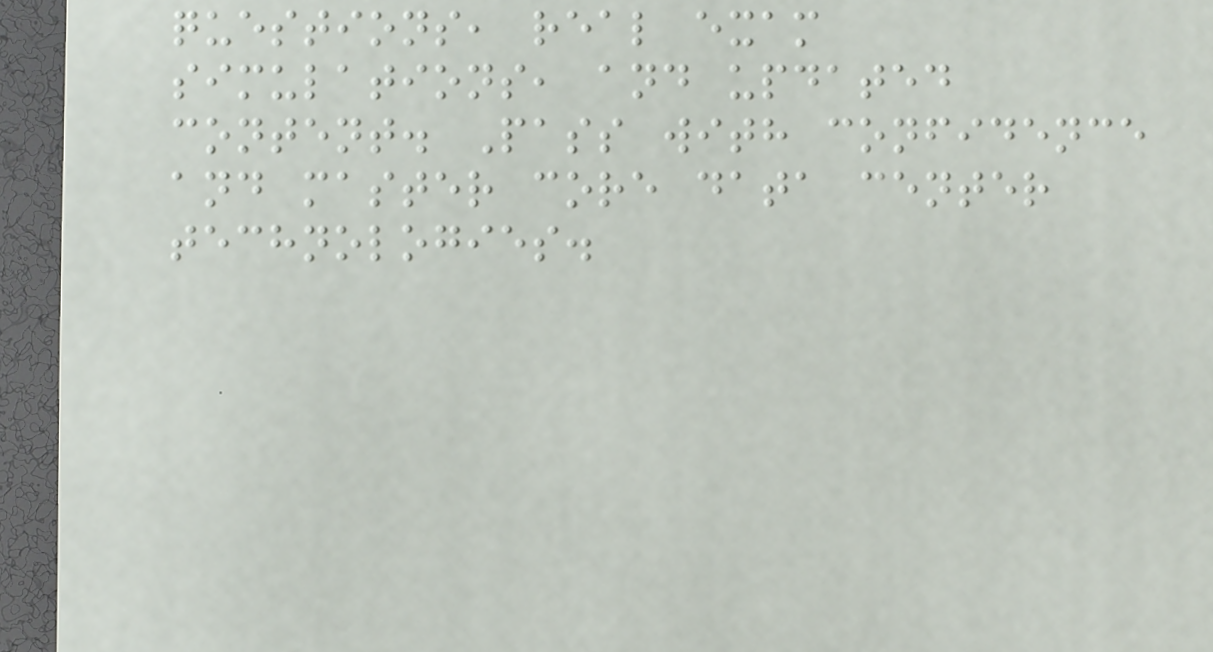questions, real exam
simulations, and updated
content. Pass with confidence
and master core data center
technologies.
